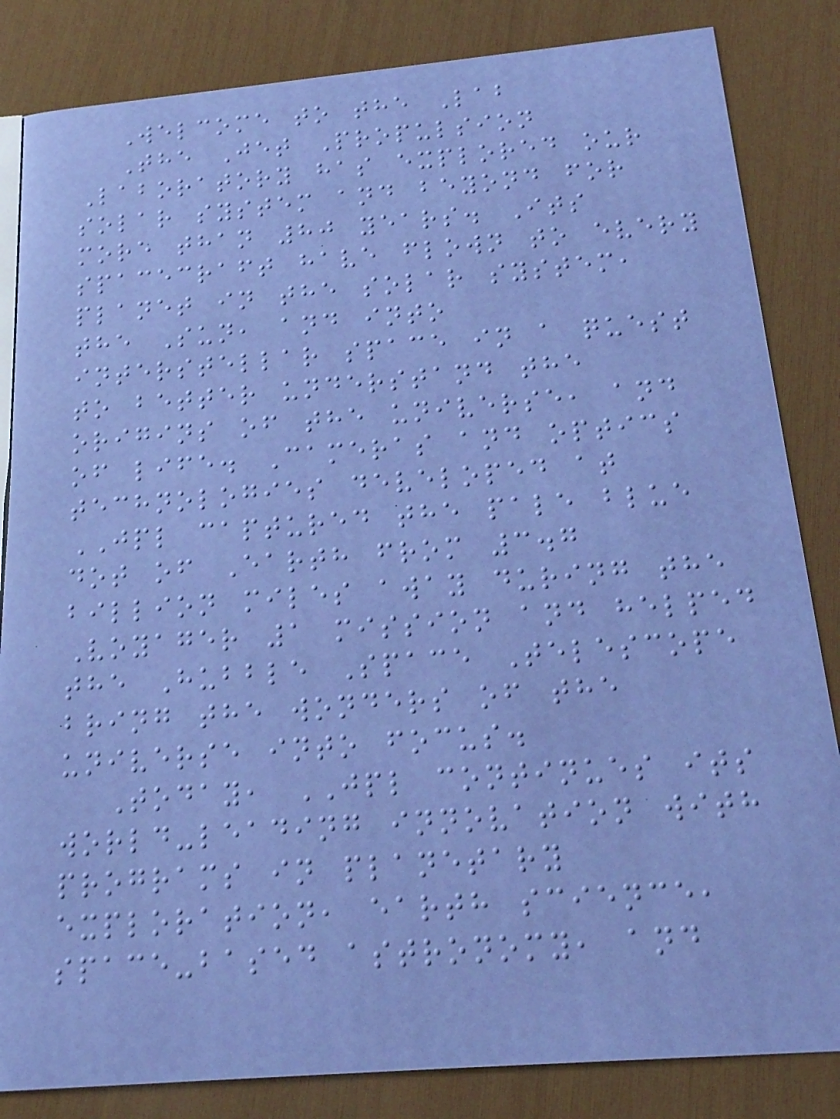Welcome to the Lab
The Jet Propulsion
Laboratory has explored our
solar system and beyond for
more than 80 years. Its
spacecraft have flown to every
planet in the solar system,
the Sun, and into
interstellar space in a quest
to better understand the
origins of the universe, and
of life. Cameras and optics
technologies developed at
JPL captured the pale blue
dot of Earth from 3.7
billion miles away during the
Voyager 1 mission and helped
the Hubble Space Telescope
bring the wonders of the
universe into focus.
Today, JPL continues its
world-leading innovation with
programs in planetary
exploration, earth science,
space-based astronomy, and
